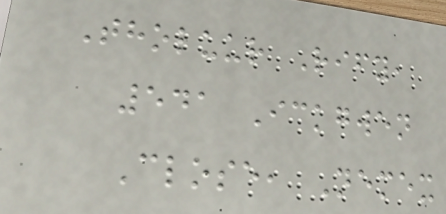Tholuur Rify,
541 Ickgwen
Close, Nemex
